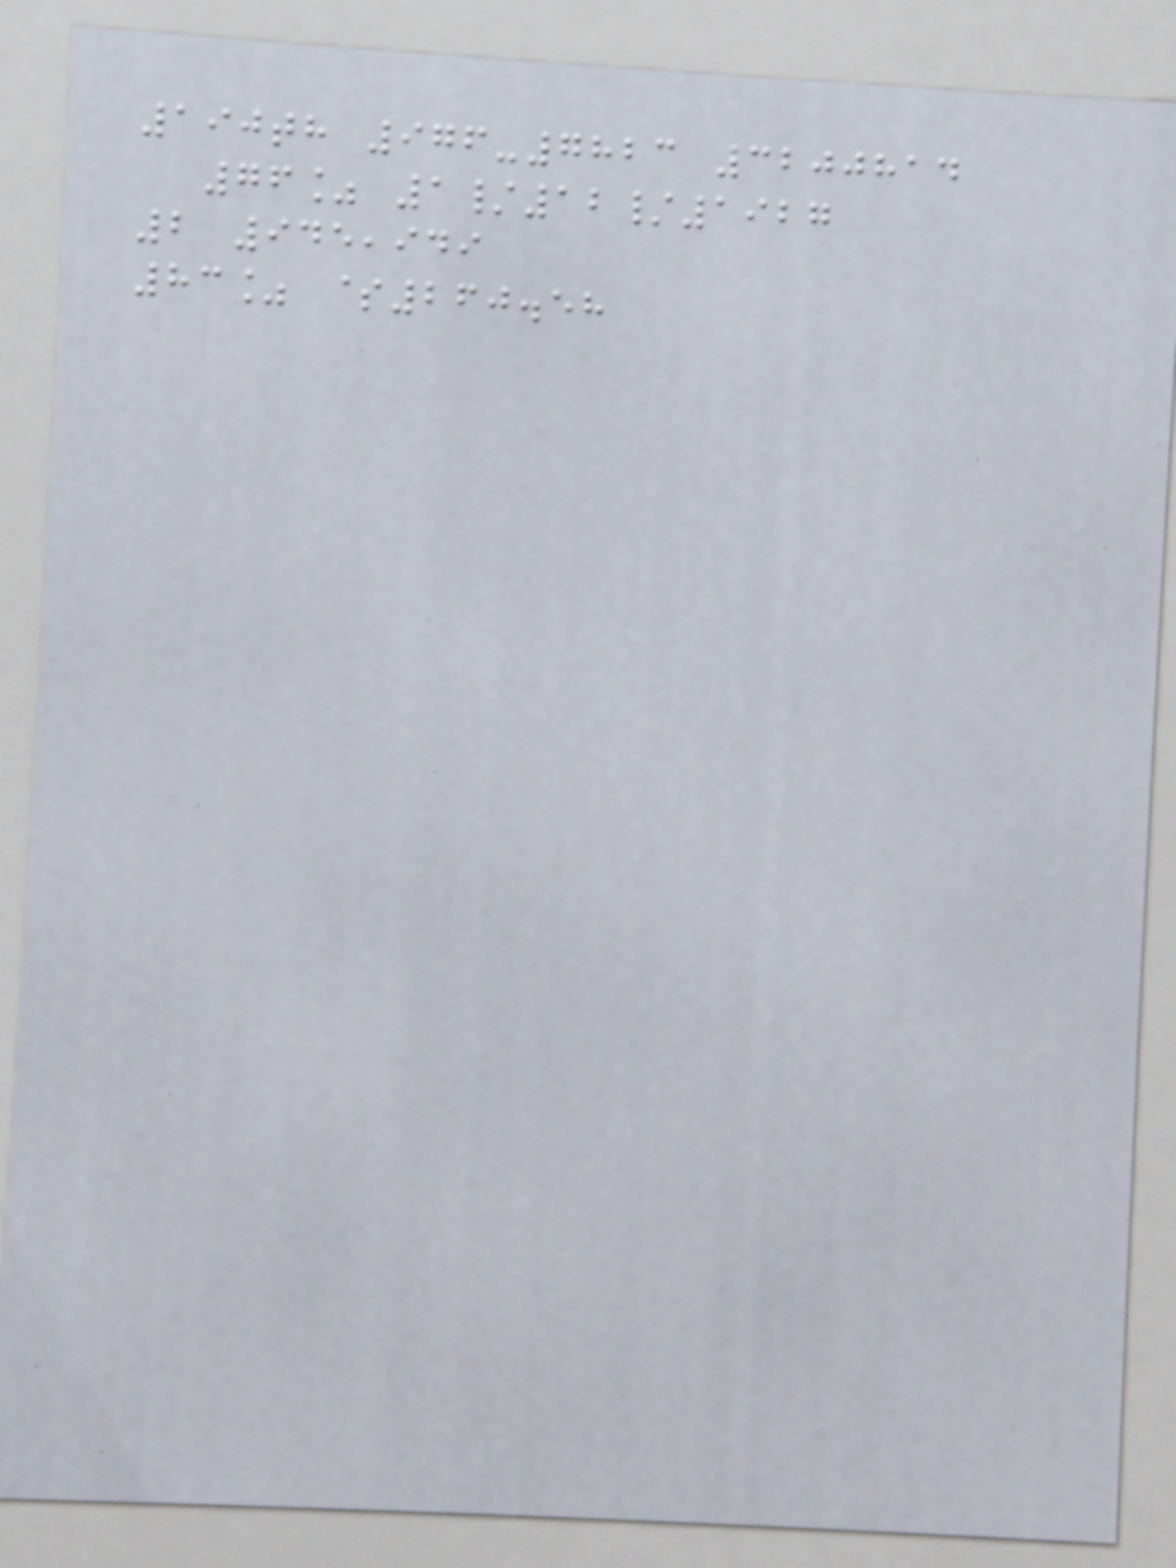190th 976-7823 3200814
76% 1/12/1927
2 945,949
83% $260.58
